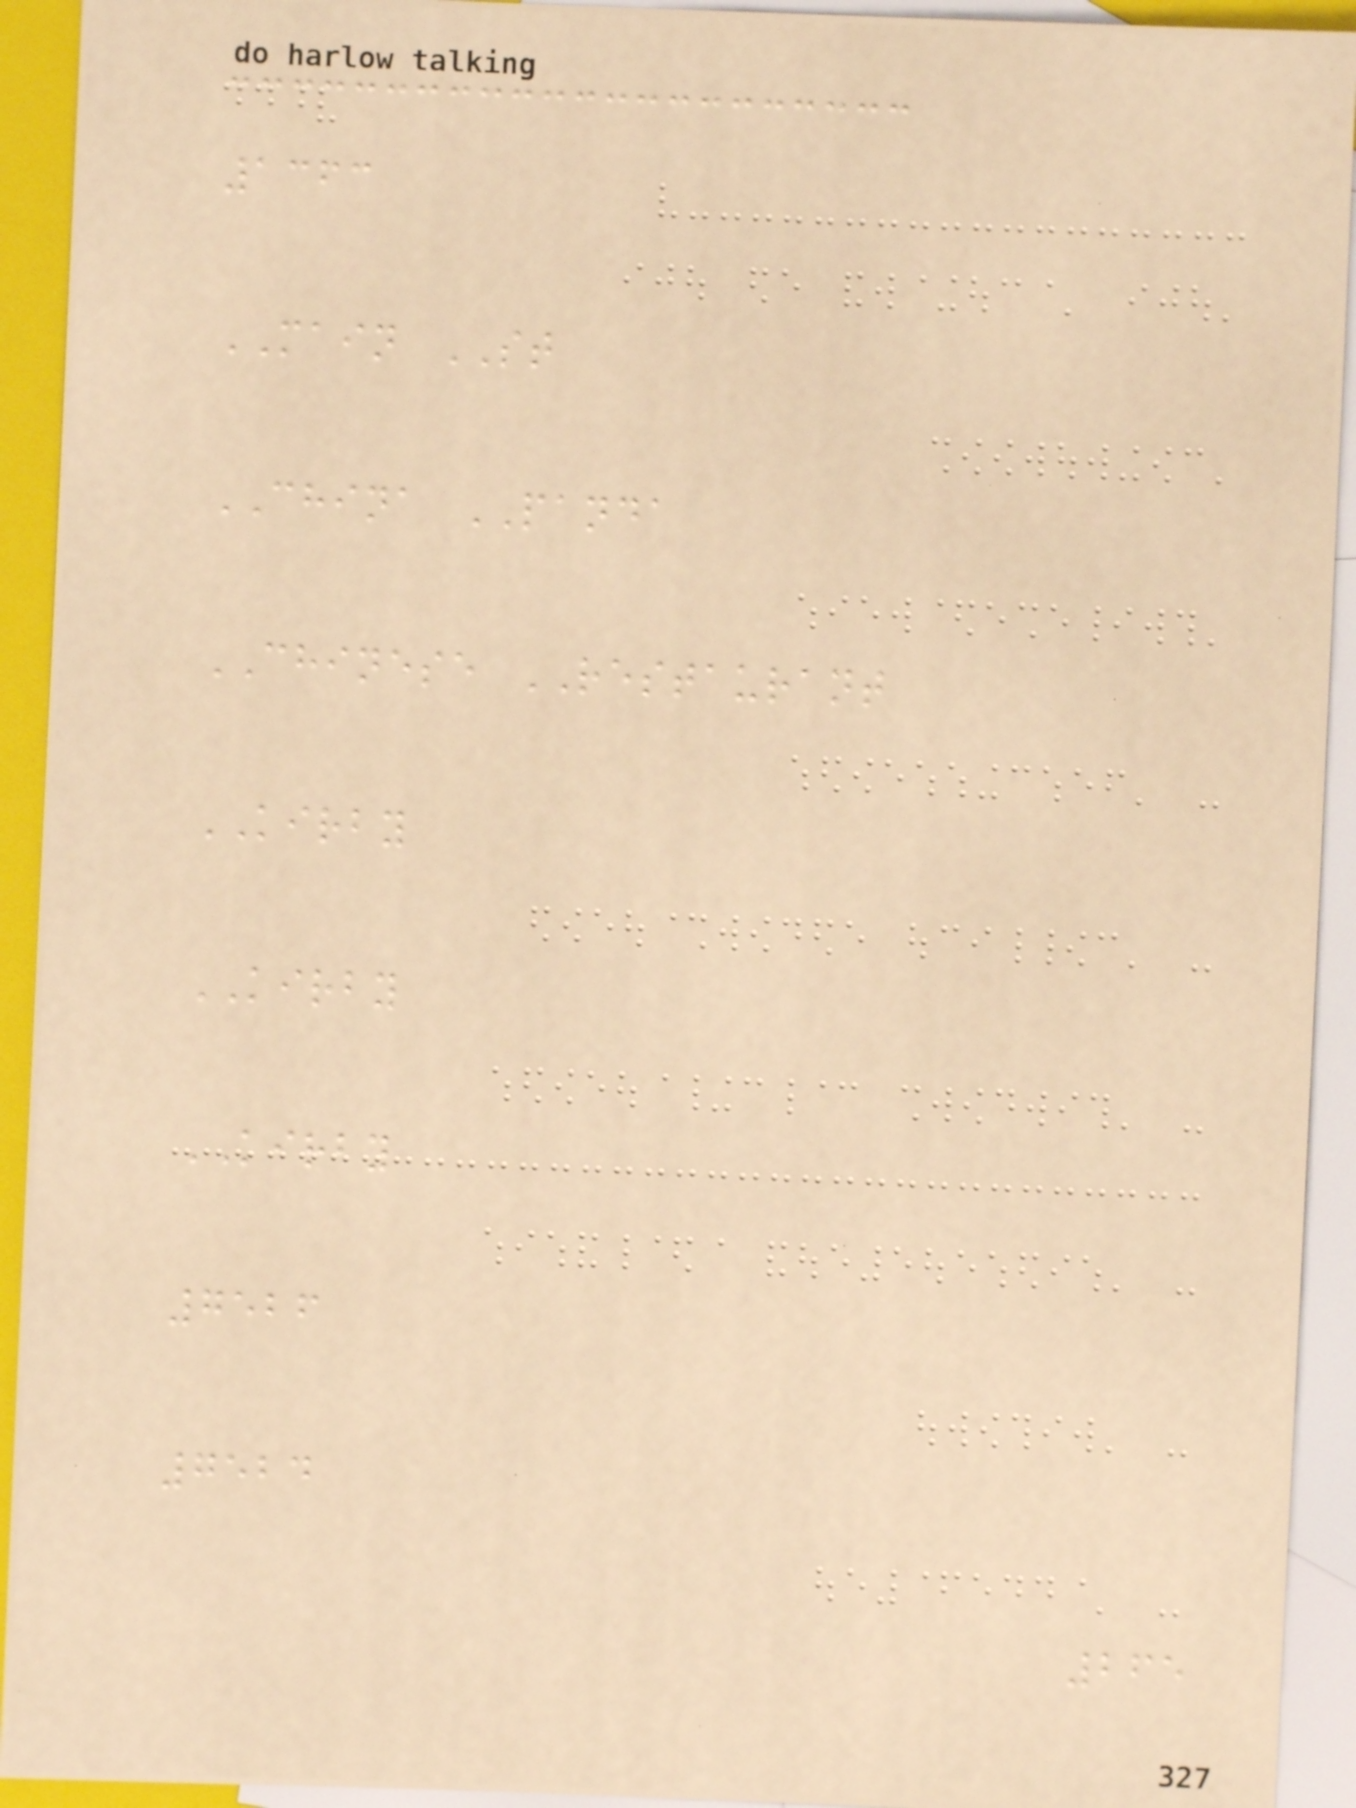1363
MAIN ST
CHINA PANDA
CHINESE RESTAURANT
KIRBY
KIRBY
KIRBY
7526
7524
265
